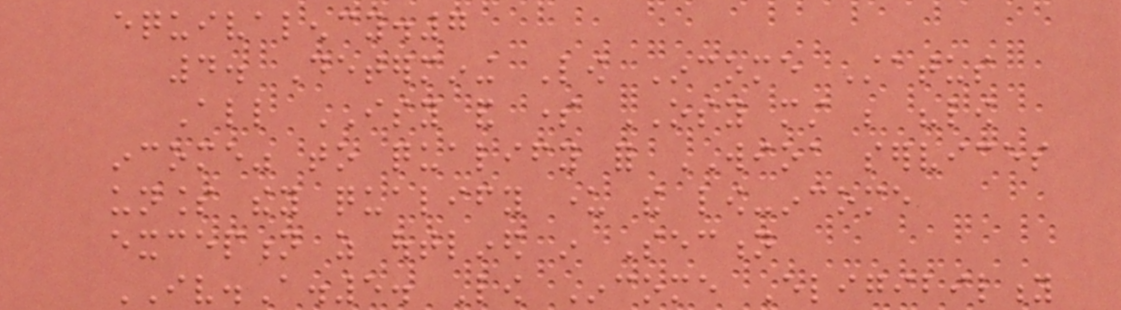equivalency.7
4. Determining Low Income Status
All ISY and some OSY must be "low
income" to qualify for WIOA services
unless they qualify under the low-income
exception as outlined in Section
IV.A.5. Low Income Eligibility
